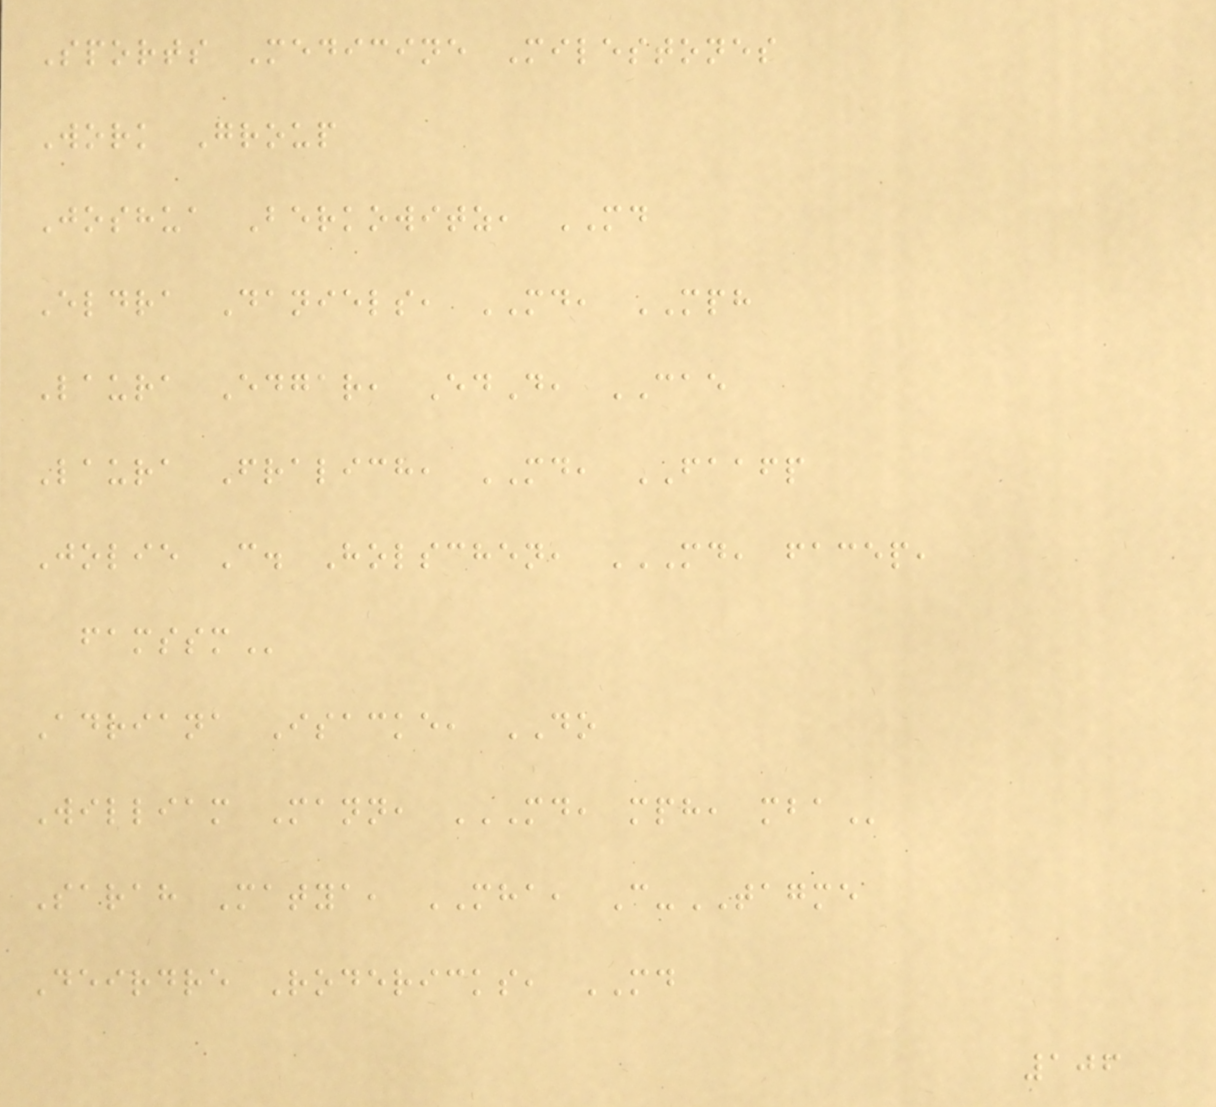Sports Medicine Milestones
Work Group
Joshua Berkowitz, MD
Eldra Daniels, MD, MPH
Laura Edgar, EdD, CAE
Laura Fralich, MD, FAAFP
Jolie C. Holschen, MD, FACEP,
FAMSSM
Adriana Isacke, DO
William Mann, MD, MPH, MBA
Sarah Matya, MHA, C-TAGME
Deirdre Rodericks, MD
106
